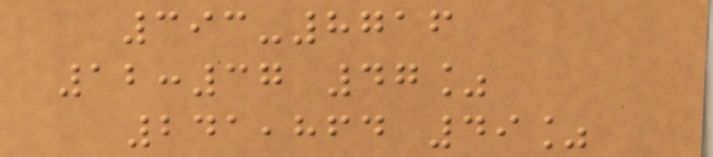393-8716
12:37 47%
241,864 49%
